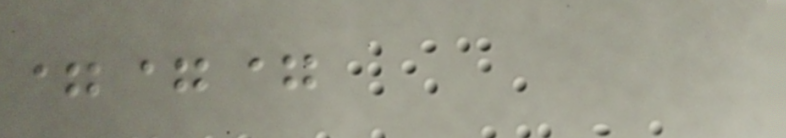===
